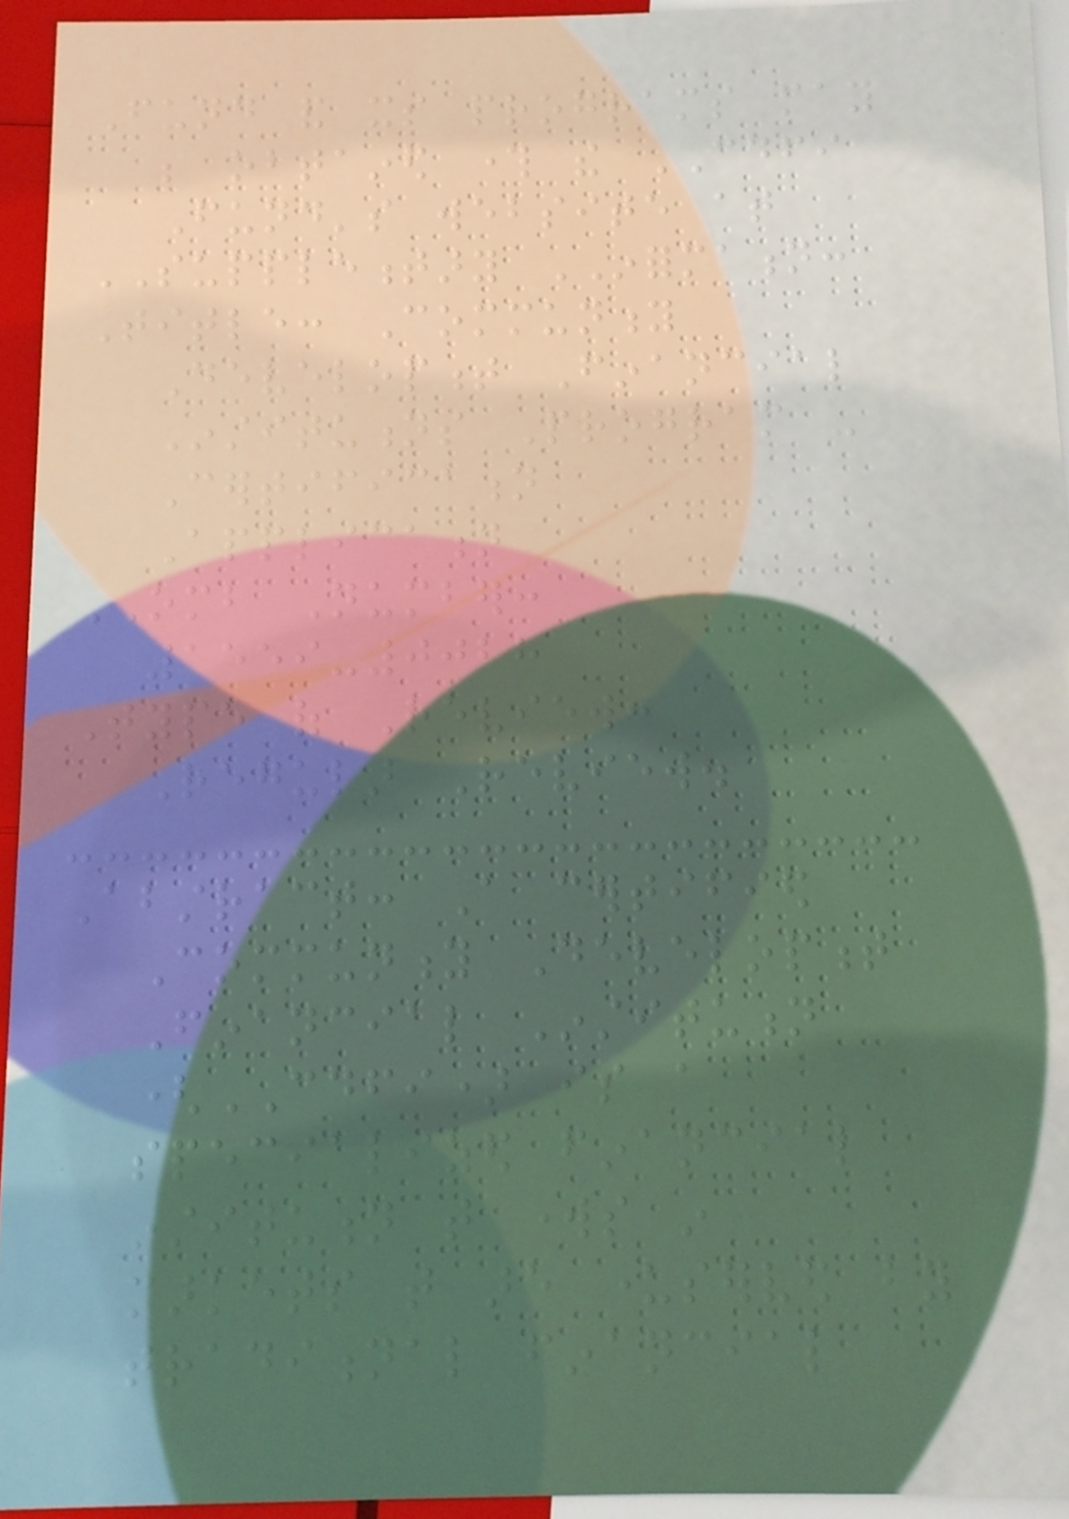Fund and its programs may
be obtained through the CDFI
Fund's website at
SUPPLEMENTARY INFORMATION:
Title: Community
Development Financial
Institutions Program -
Certification
Application
OMB Number:
1559-0028
Type of Review:
Regular Review.
Abstract: A certified
Community Development
Financial Institution
(CDFI) is a
specialized financial
institution that works in
markets that are underserved by
traditional financial
